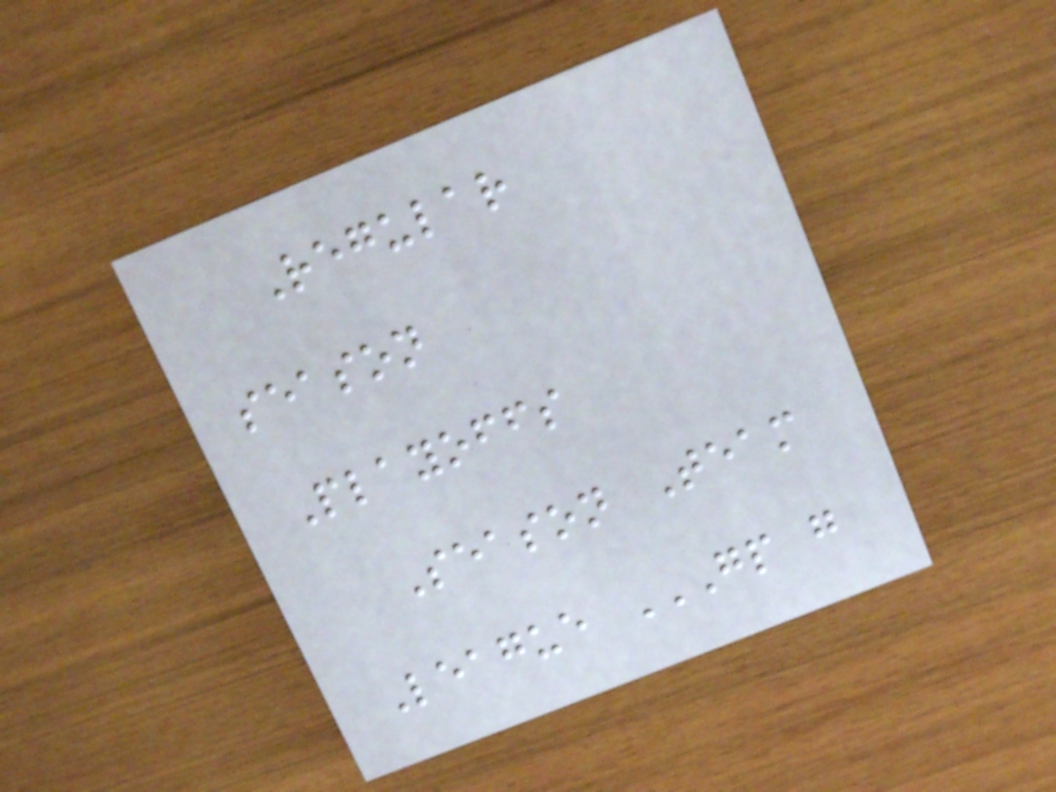Regular
season
Playoffs
Season Team
League GP G
